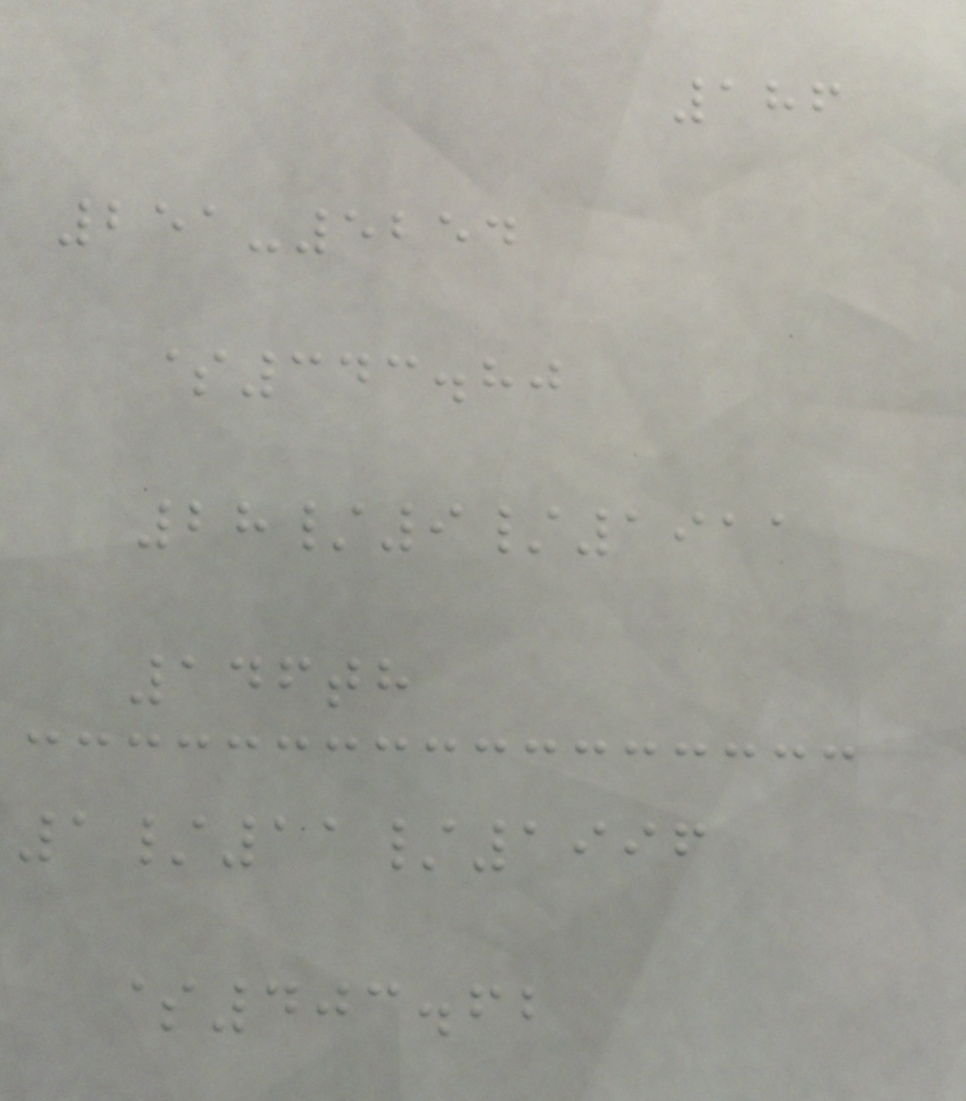186
251-5254
$343.80
28/9/1911
146th
1/11/1996
$403.62
